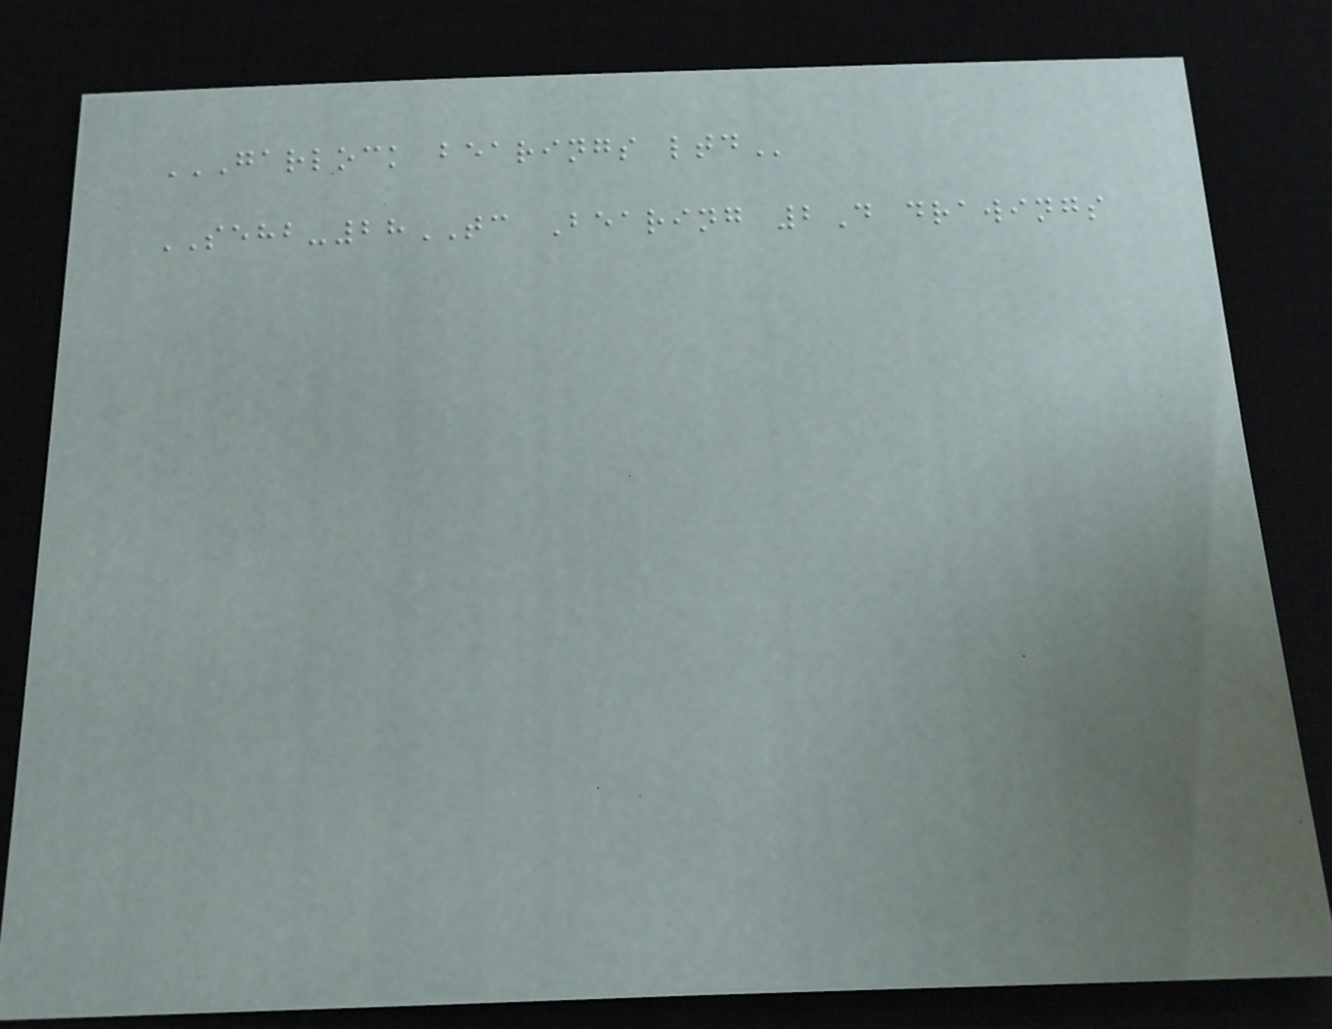GARLOCK BEARINGS LTD
SEHB-28TC Bearing 2D drawings
